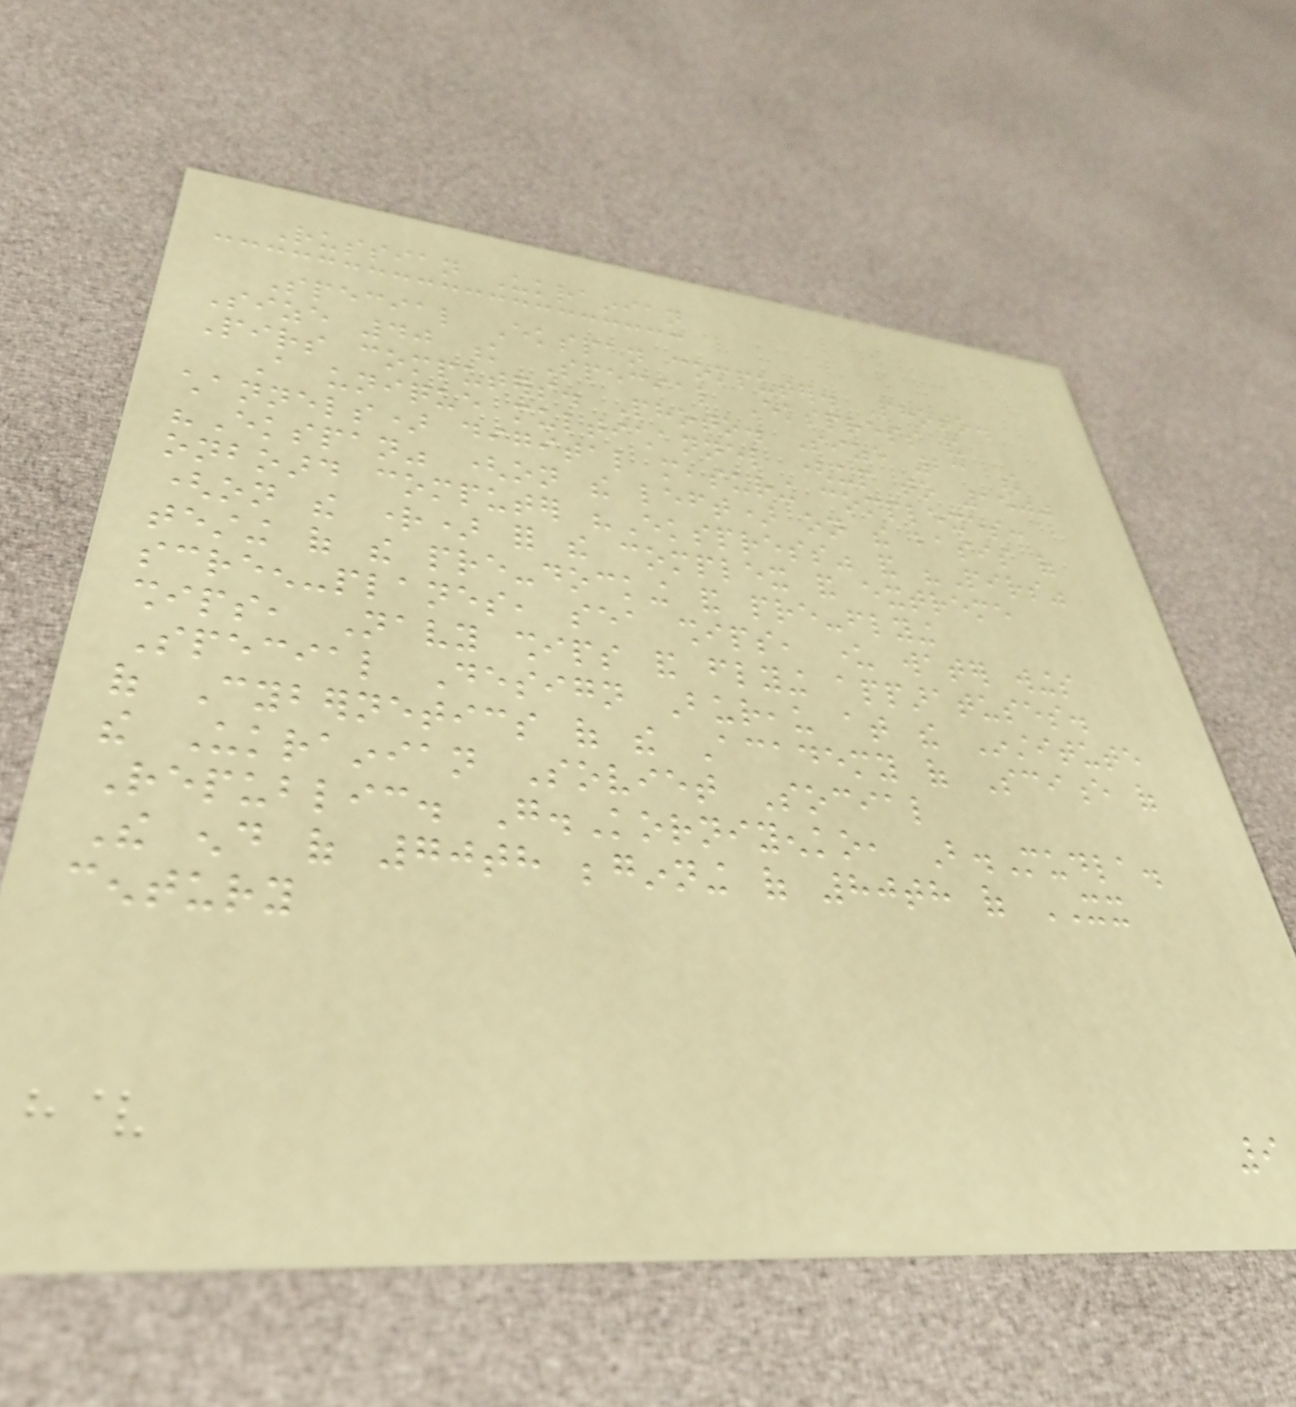Russian Ukrainian
Special Ekspan computer. Photo.
Size 40 k Special Ekspress and
Pirs computers. Photo. Size 23 k
A unique multichannel (up to 1500
channels) digital measuring complexes:
"Ekspan" (on the left) on the basis of
onboard computer "Ekspress" and "Pirs"
(on the right) for the complex and extreme
testing of the pre-docking and pre-flying
screen-planes, sea ships, under water wings
ships, Navy ships and flying apparatuses.
Special Design Bureau at the Institute
of Cybernetics of the Academy of Science of
the Ukrainian Soviet Social
Republic. G.Korniyenko, B.Mudla.
The end of 70th beginning of 80th of XX
century
9
